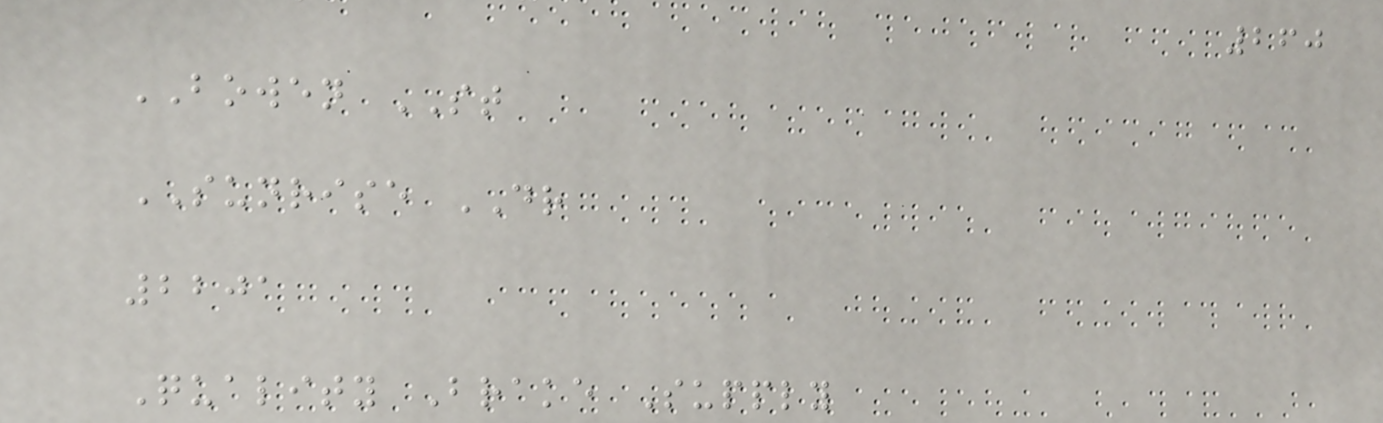260
BOWEN ST
SUNRISE DR
2201
Quality Brake Supply
